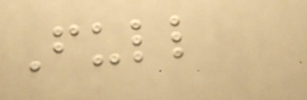Full
